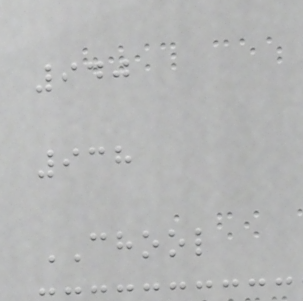940
938
CHOOL
